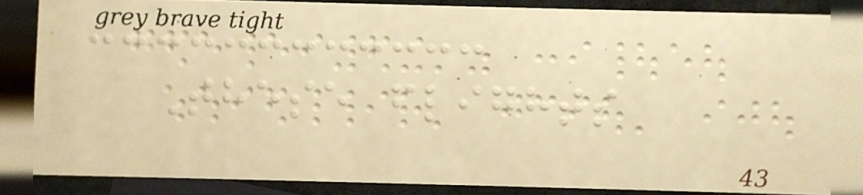These flights
